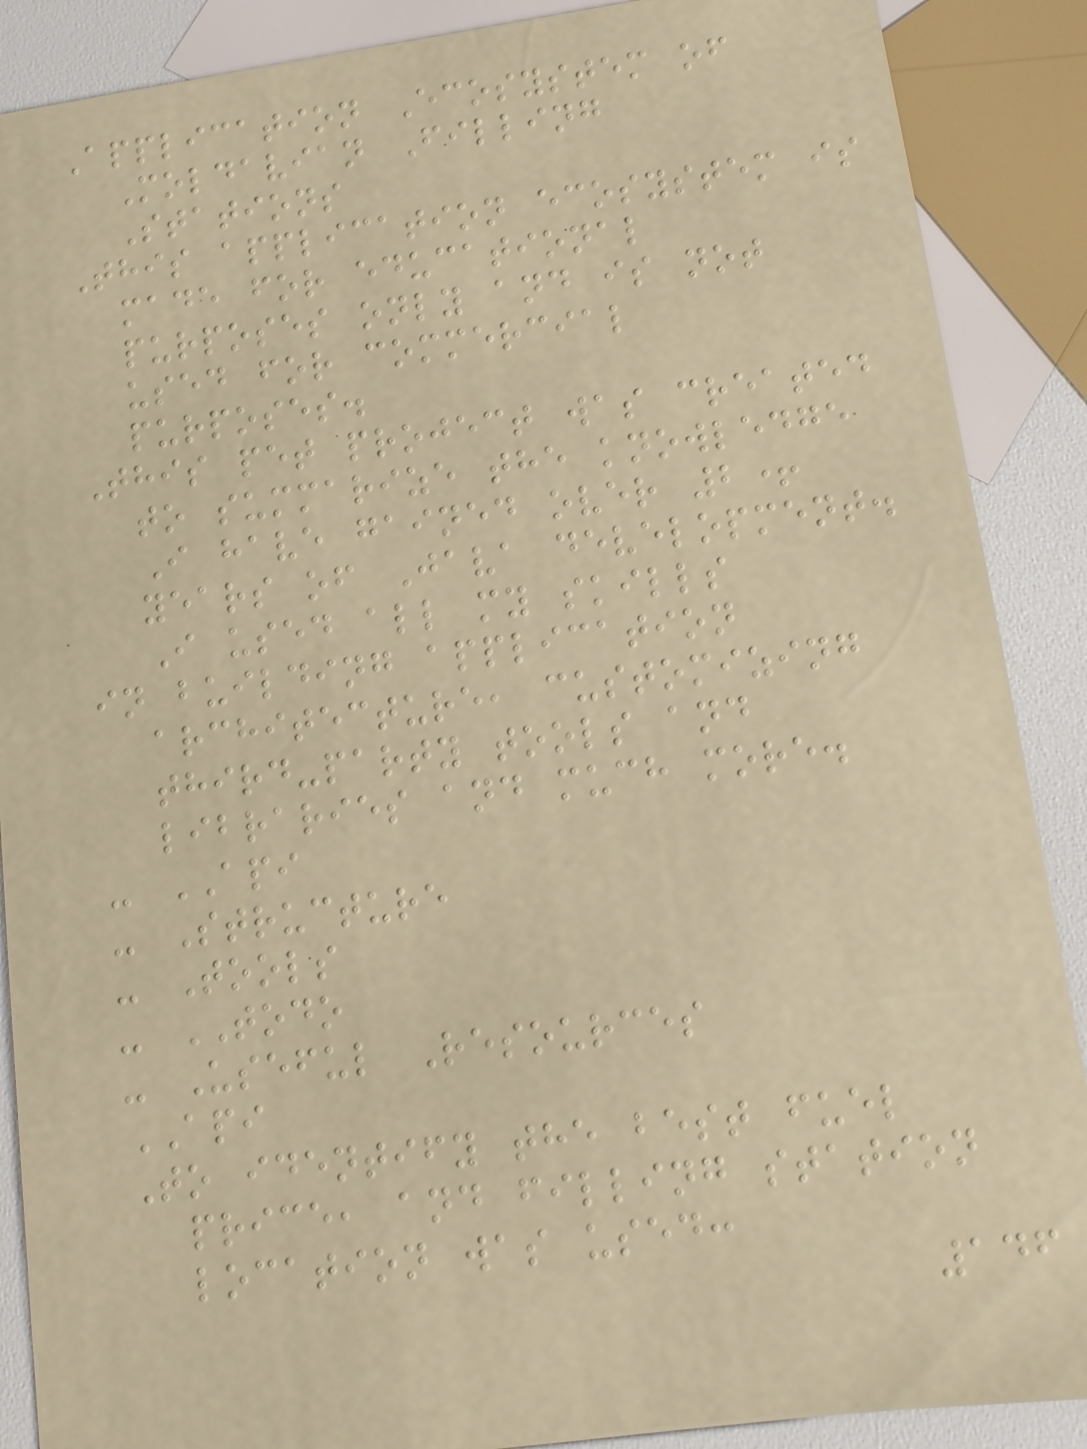Application Ecosystem of
Moldavian Filling
Stations
This application ecosystem is
made for educational
purposes only and is not
used for commercial
purposes.
This pet project was created
to summarize the knowledge
I have gained over 2+
years of Java development.
I used all my skills
in building application
architecture, customizing
third-party tools and
libraries and much more.
- API
- Structure
- Tools
- TODO
- Useful Resources
API
To identify the best fuel
price, and filling station
location was used:
146
